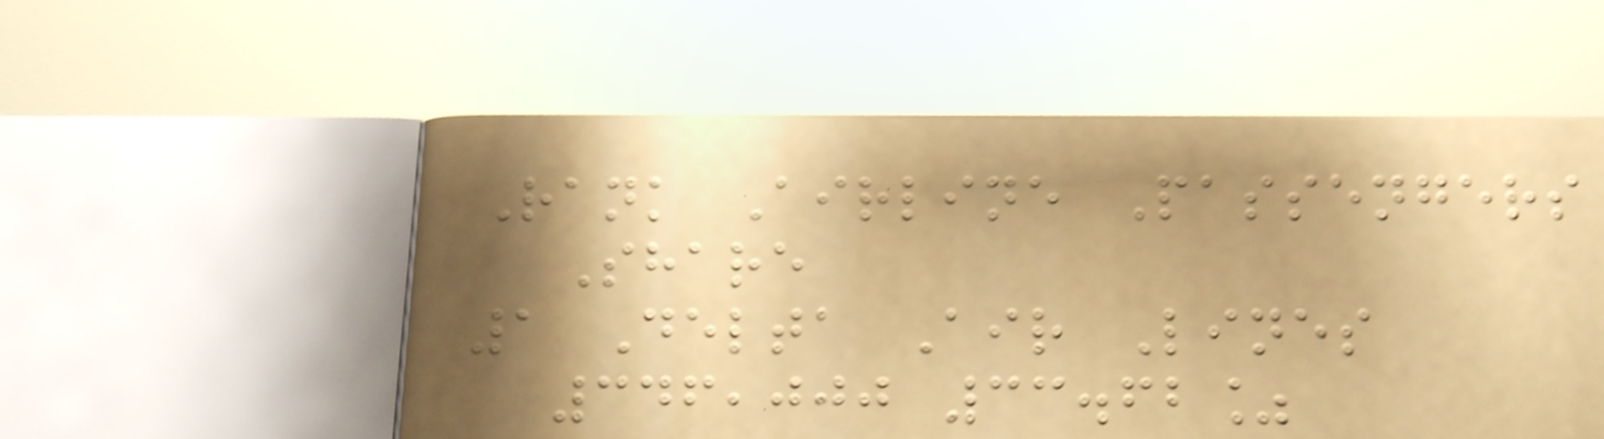Rank Airline Passengers
Share
1 Delta Air Lines
346,000 33.62%
